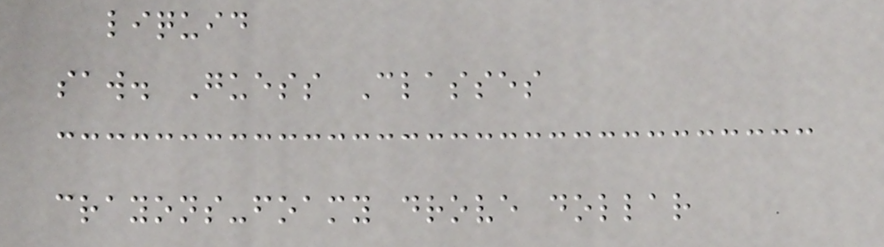liquid
saw. Guess Classes
crayons-foamy drove dollar
